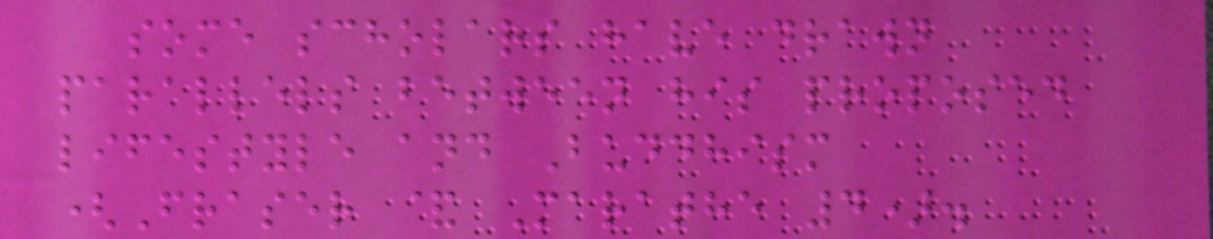some scholars have drawn
parallels between his proposed
lifestyle and Buddhism
(Fraser & Marathe 4).
